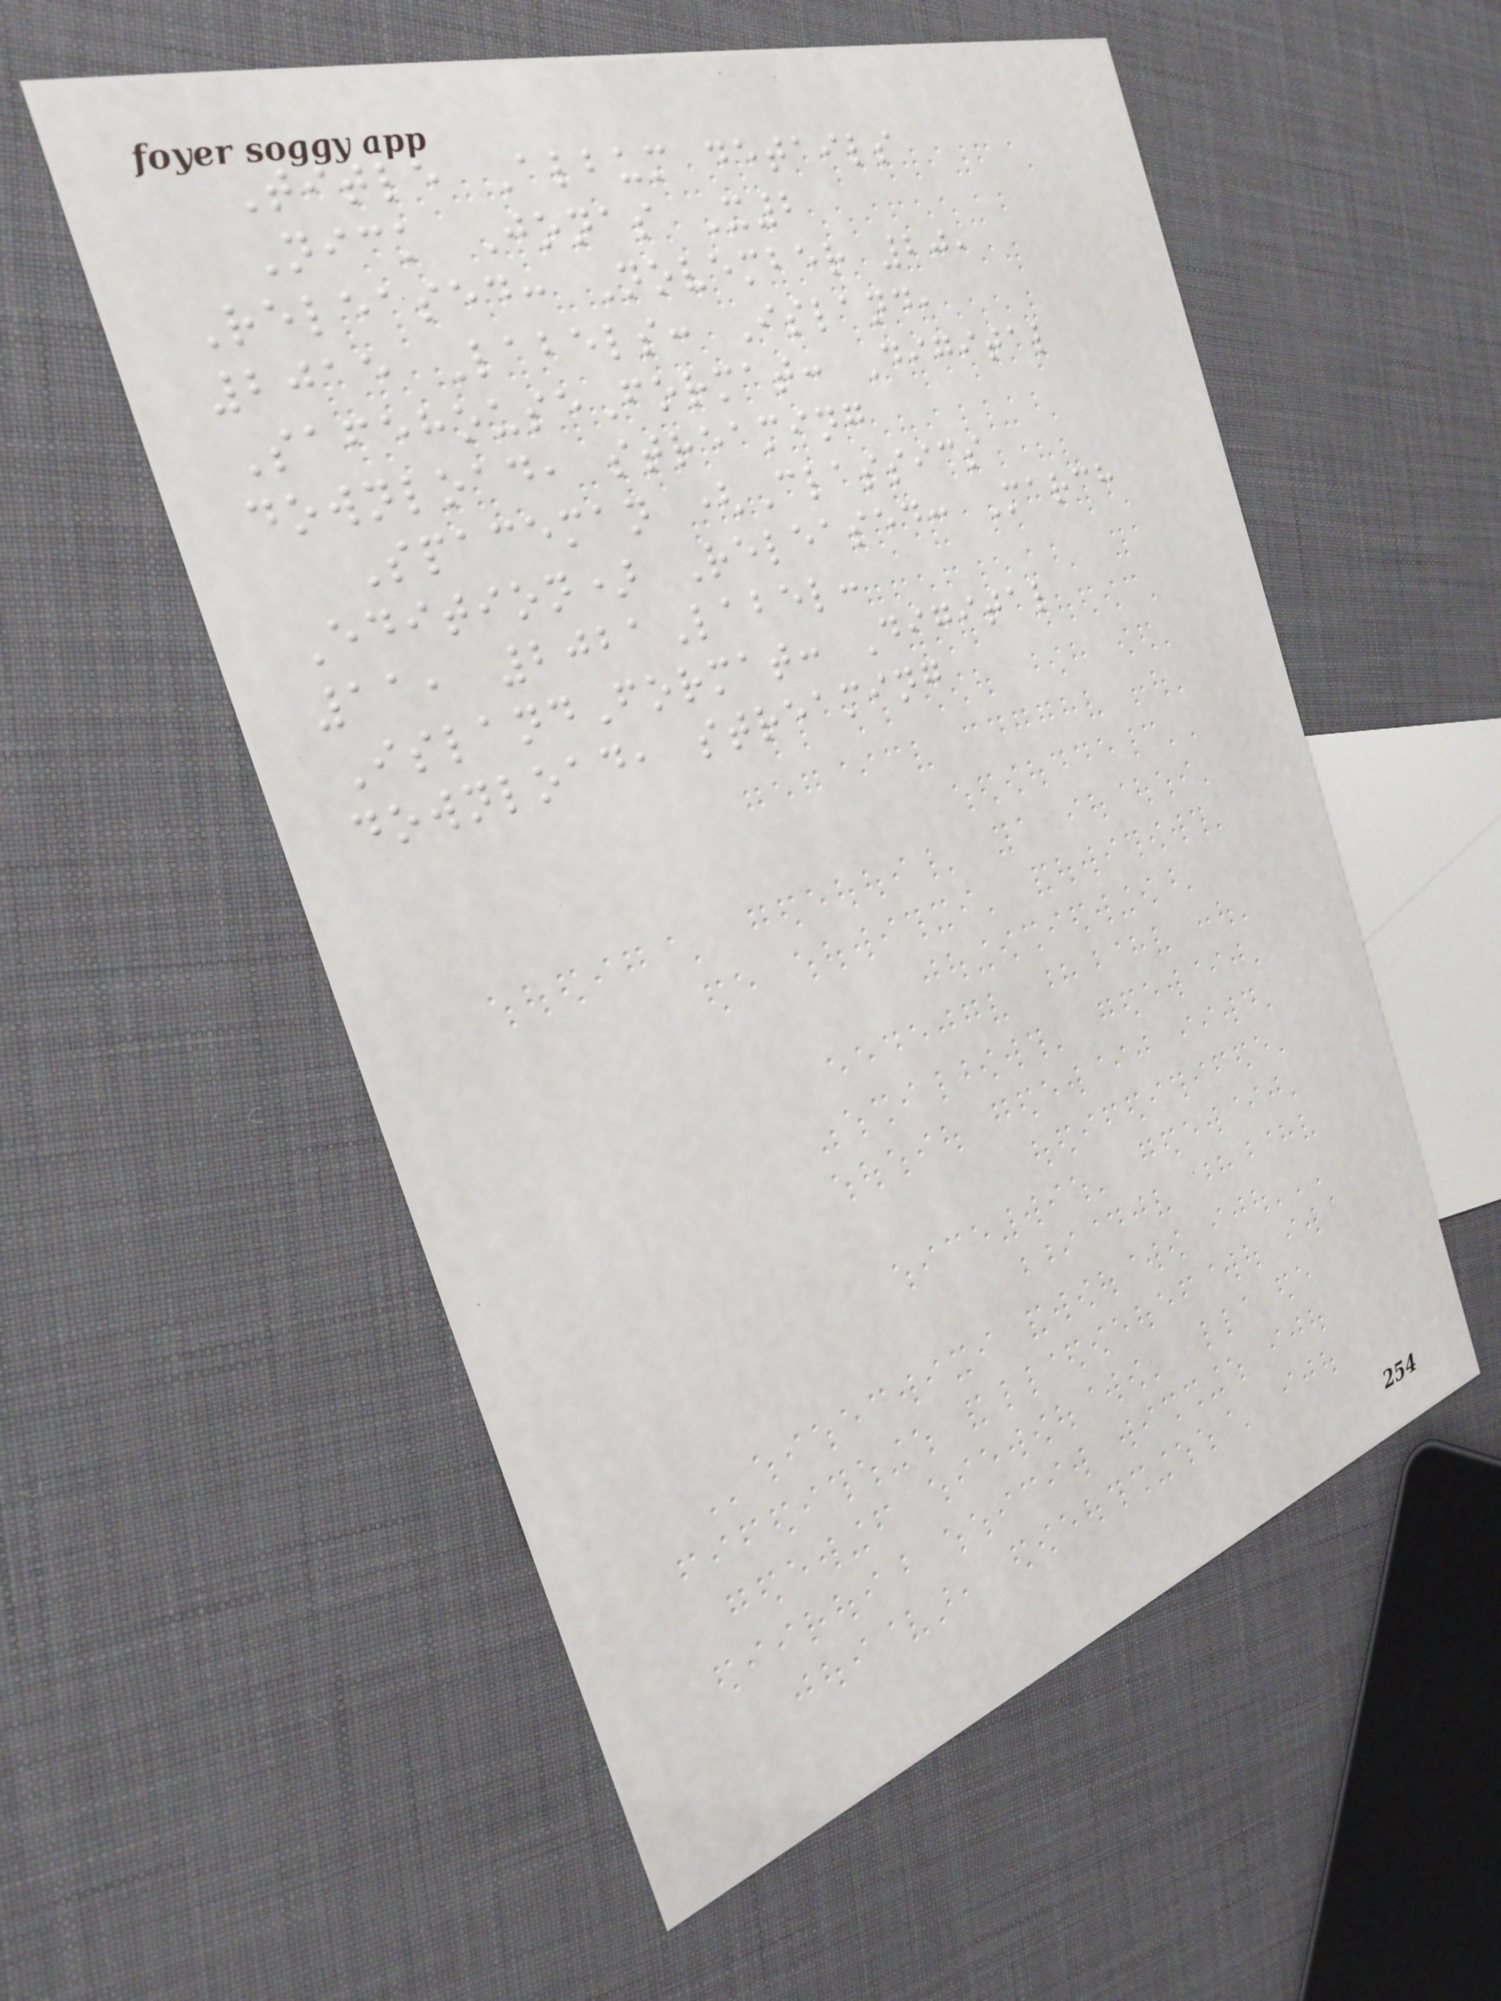Title Album details
Nick Jonas X2
Released: November 20,
2015 Labels: Island,
SafehouseFormat: Digital
download, streaming
Spaceman (Classics
Edition) Released: March
11, 2021Label:
IslandFormat: Digital
download, streaming
